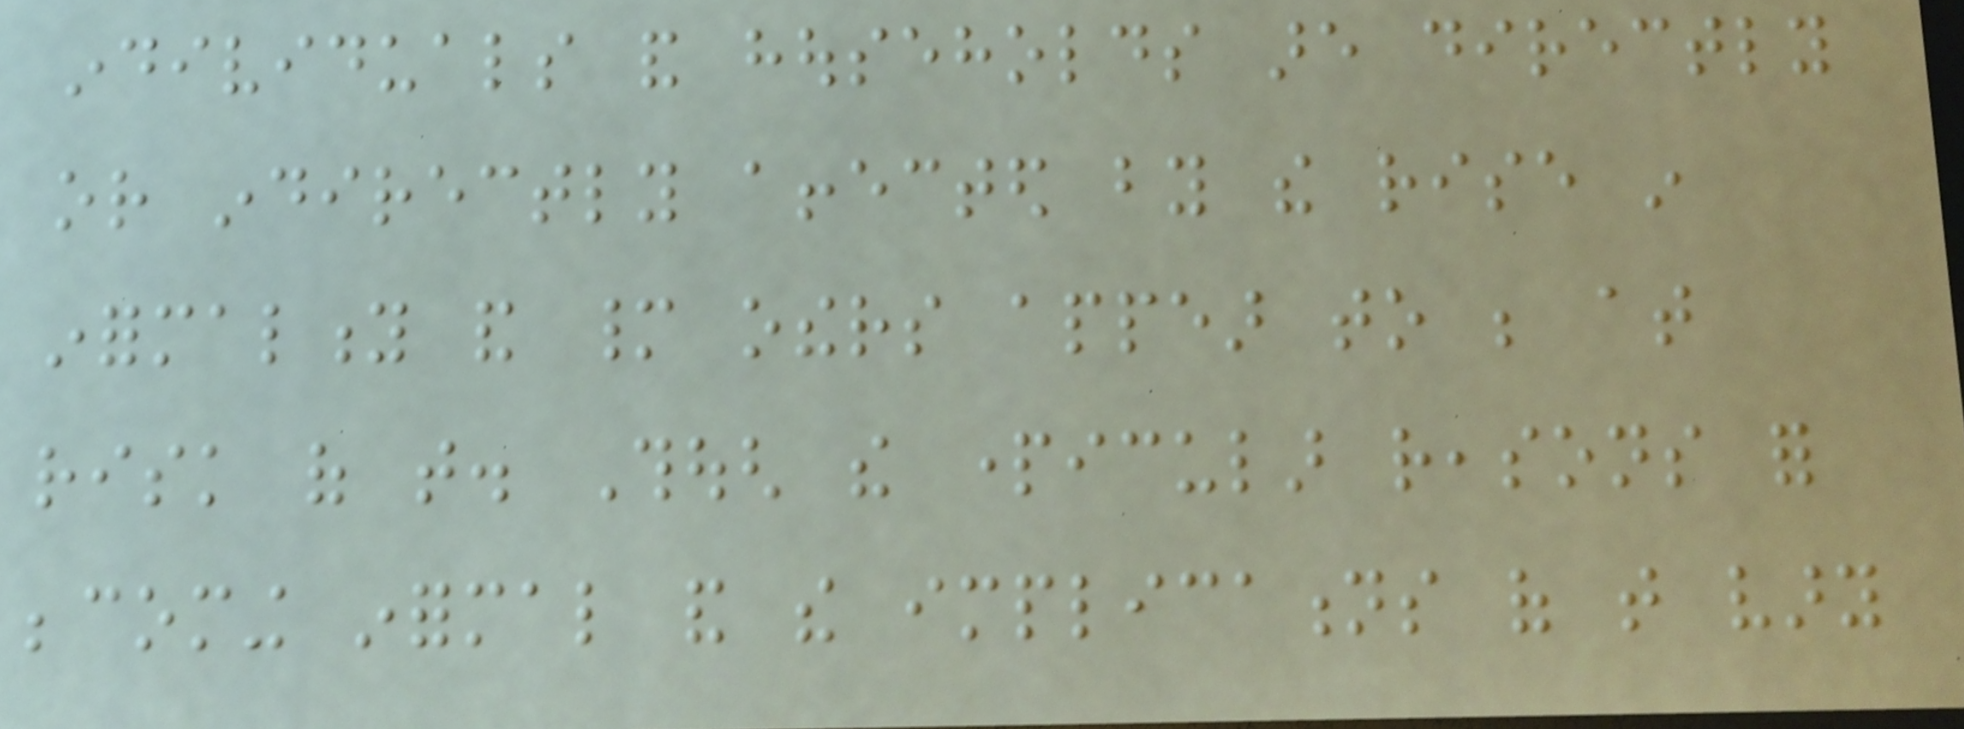individuals and households are directly
or indirectly affected by the rise in
informality and many others appear to be at
risk of that. Though the particular reasons for
becoming informal and the implications of that vary
